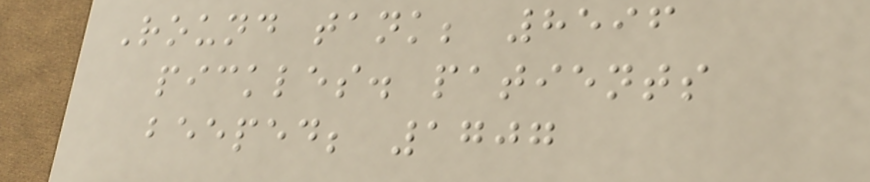Round tank; 8596
pickles. patients
beeped; 1707
